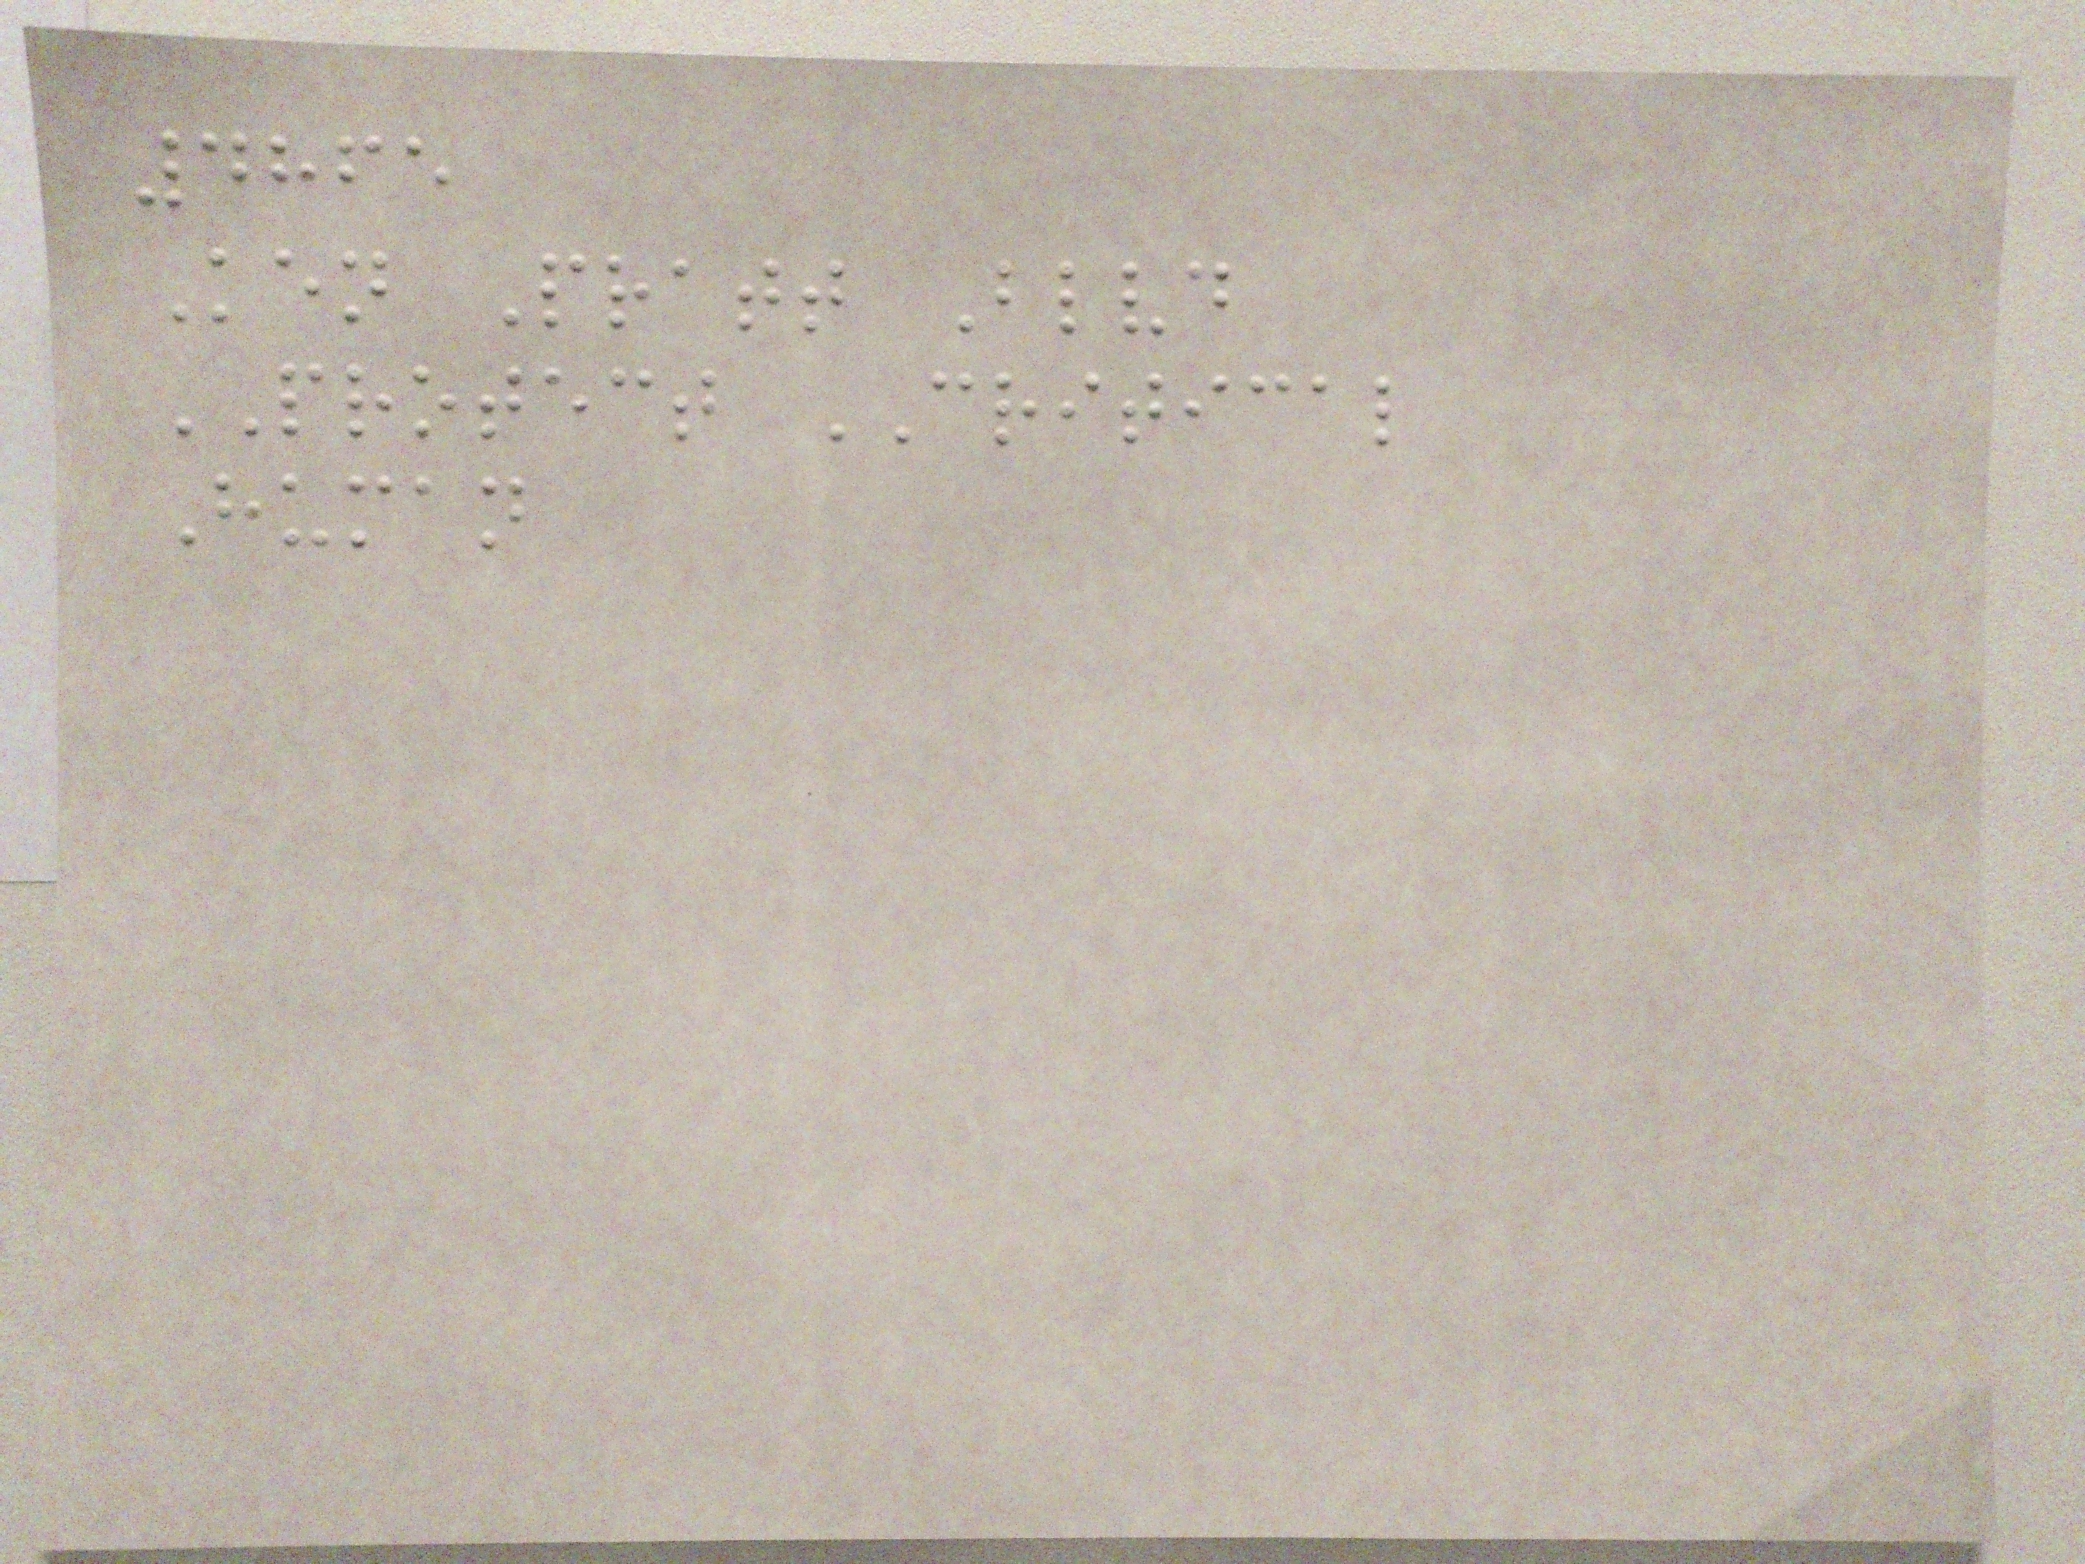4865
Ken Pratt Blvd
PROTECT CRITICAL
Human
